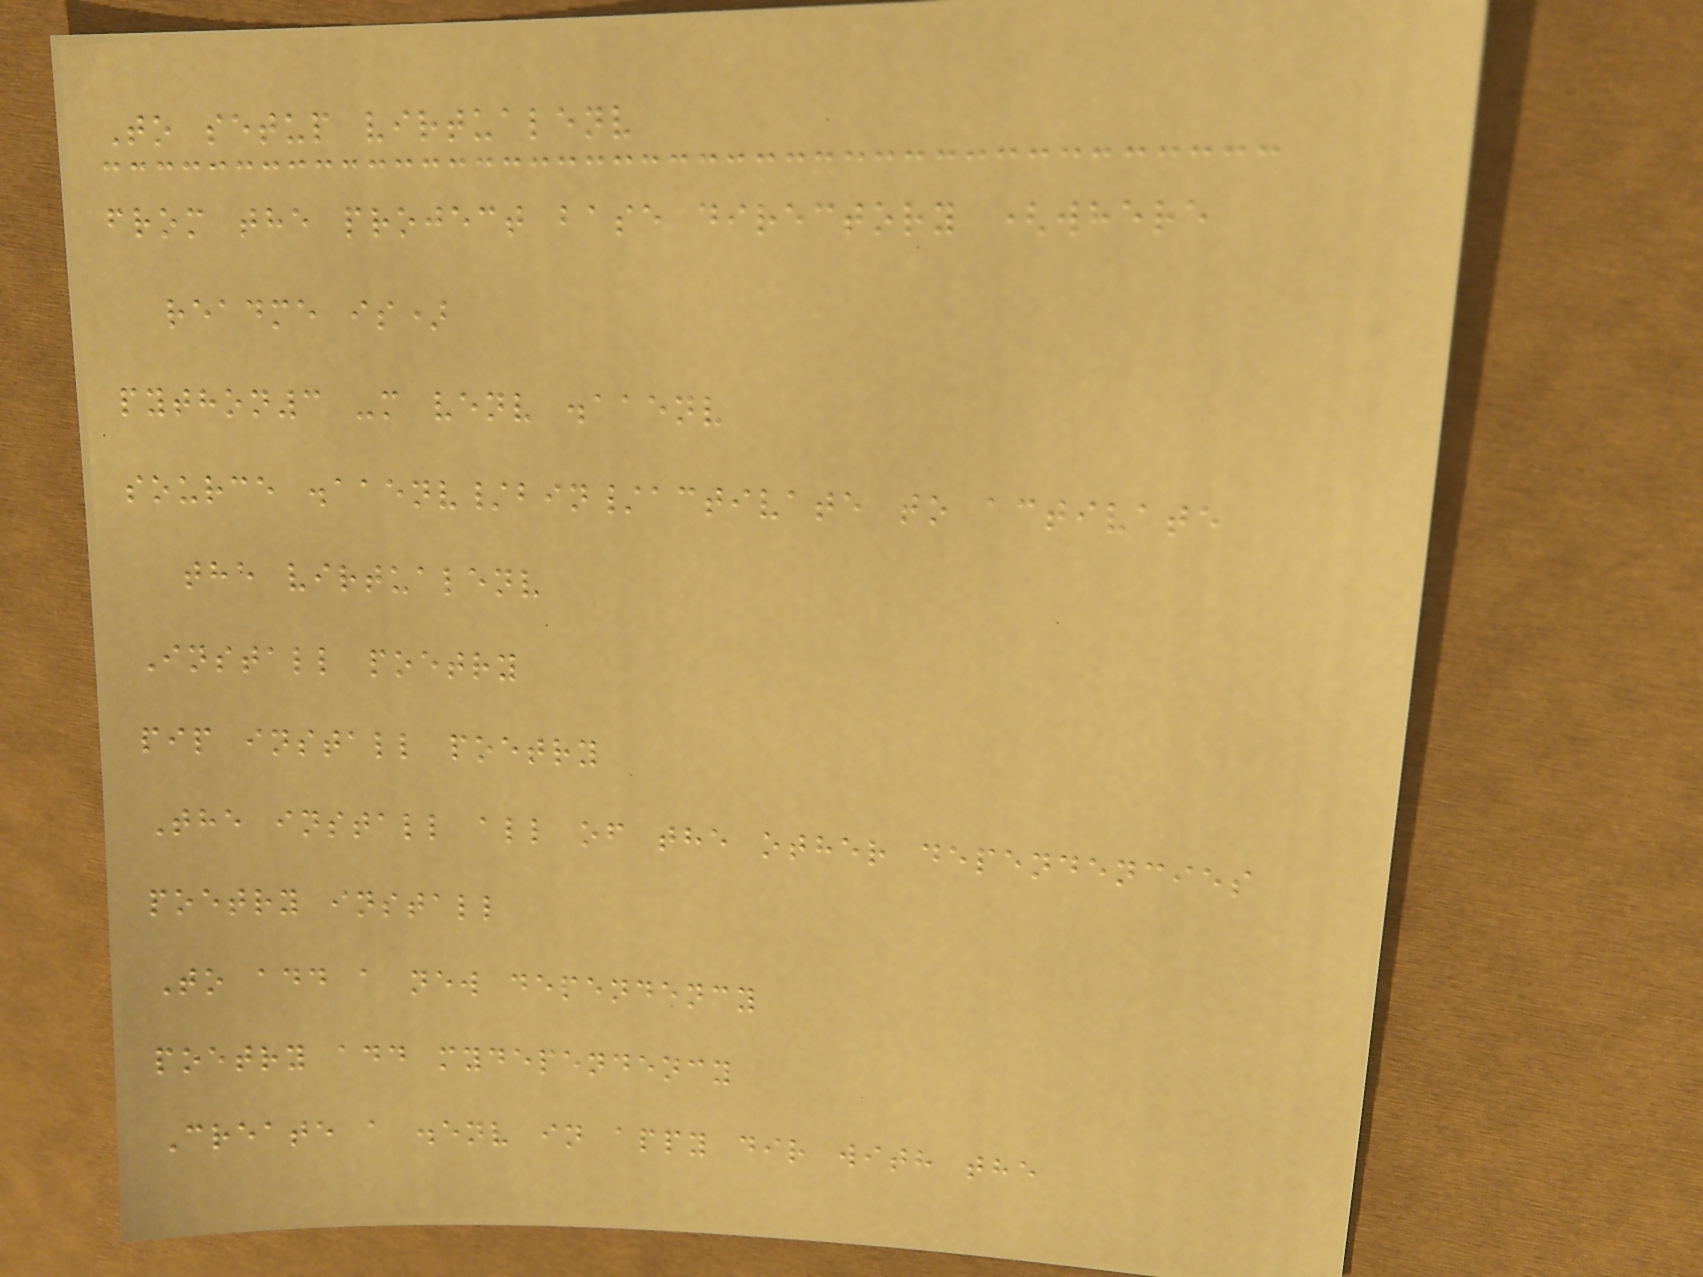To setup virtualenv
from the project base directory (where
readme is)
python3 -m venv .aaenv
source .aaenv/bin/activate to activate
the virtualenv
Install poetry
pip install poetry
The install all of the other dependencies
poetry install
To add a new dependency
poetry add mydependency
Create a .env in appy dir with the
